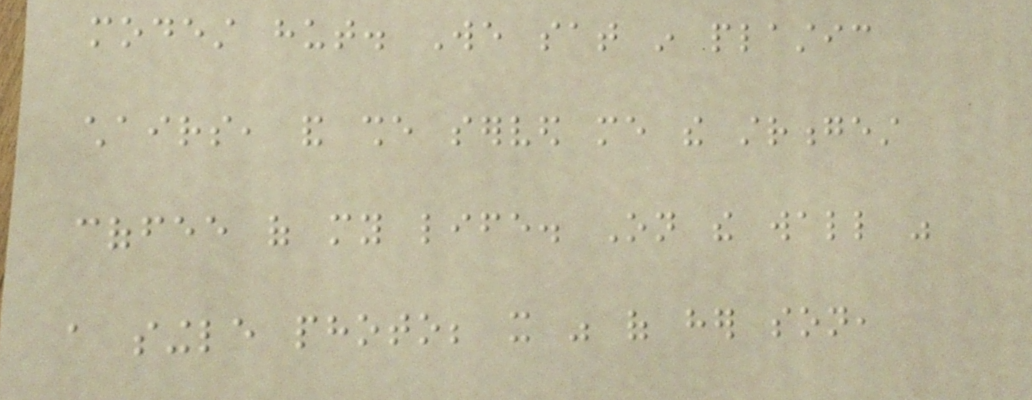modest hut. We sat in plastic
chairs, and she served me the strongest
coffee of my life. On the wall was
a single photo; it was of her son,
